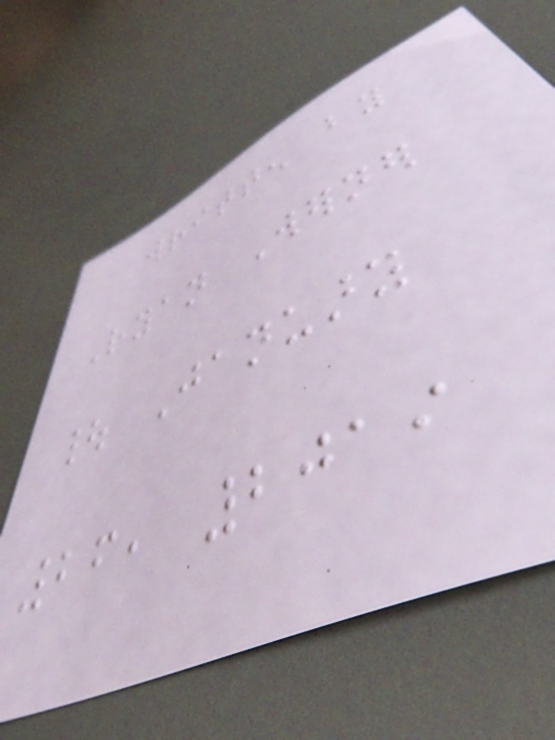written by
Ryan Werner
| January
26, 2019
